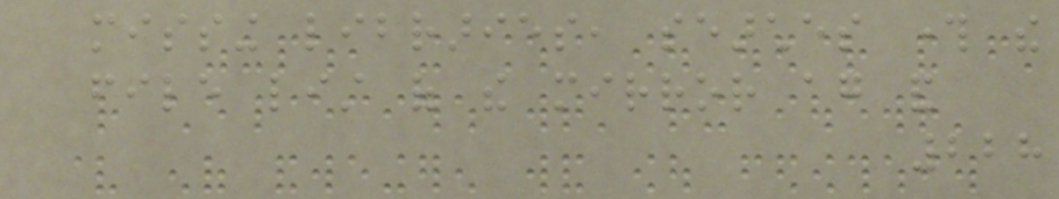missing libraries, searches through the
file list of the mirror again and
228
